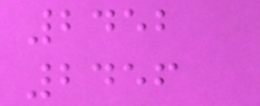2452
2456
